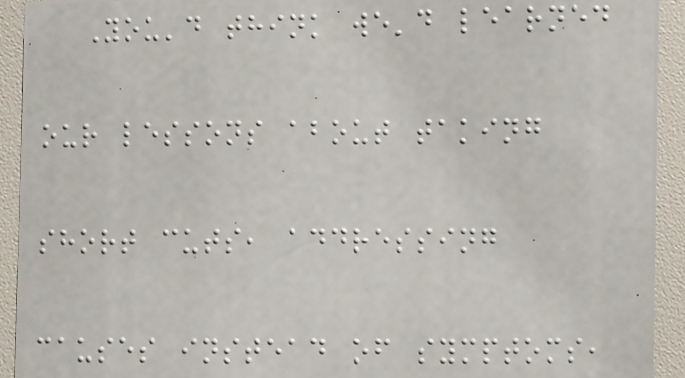You'd think we'd learned
our lessons about taking
short cuts, addressing
causes instead of symptoms,
